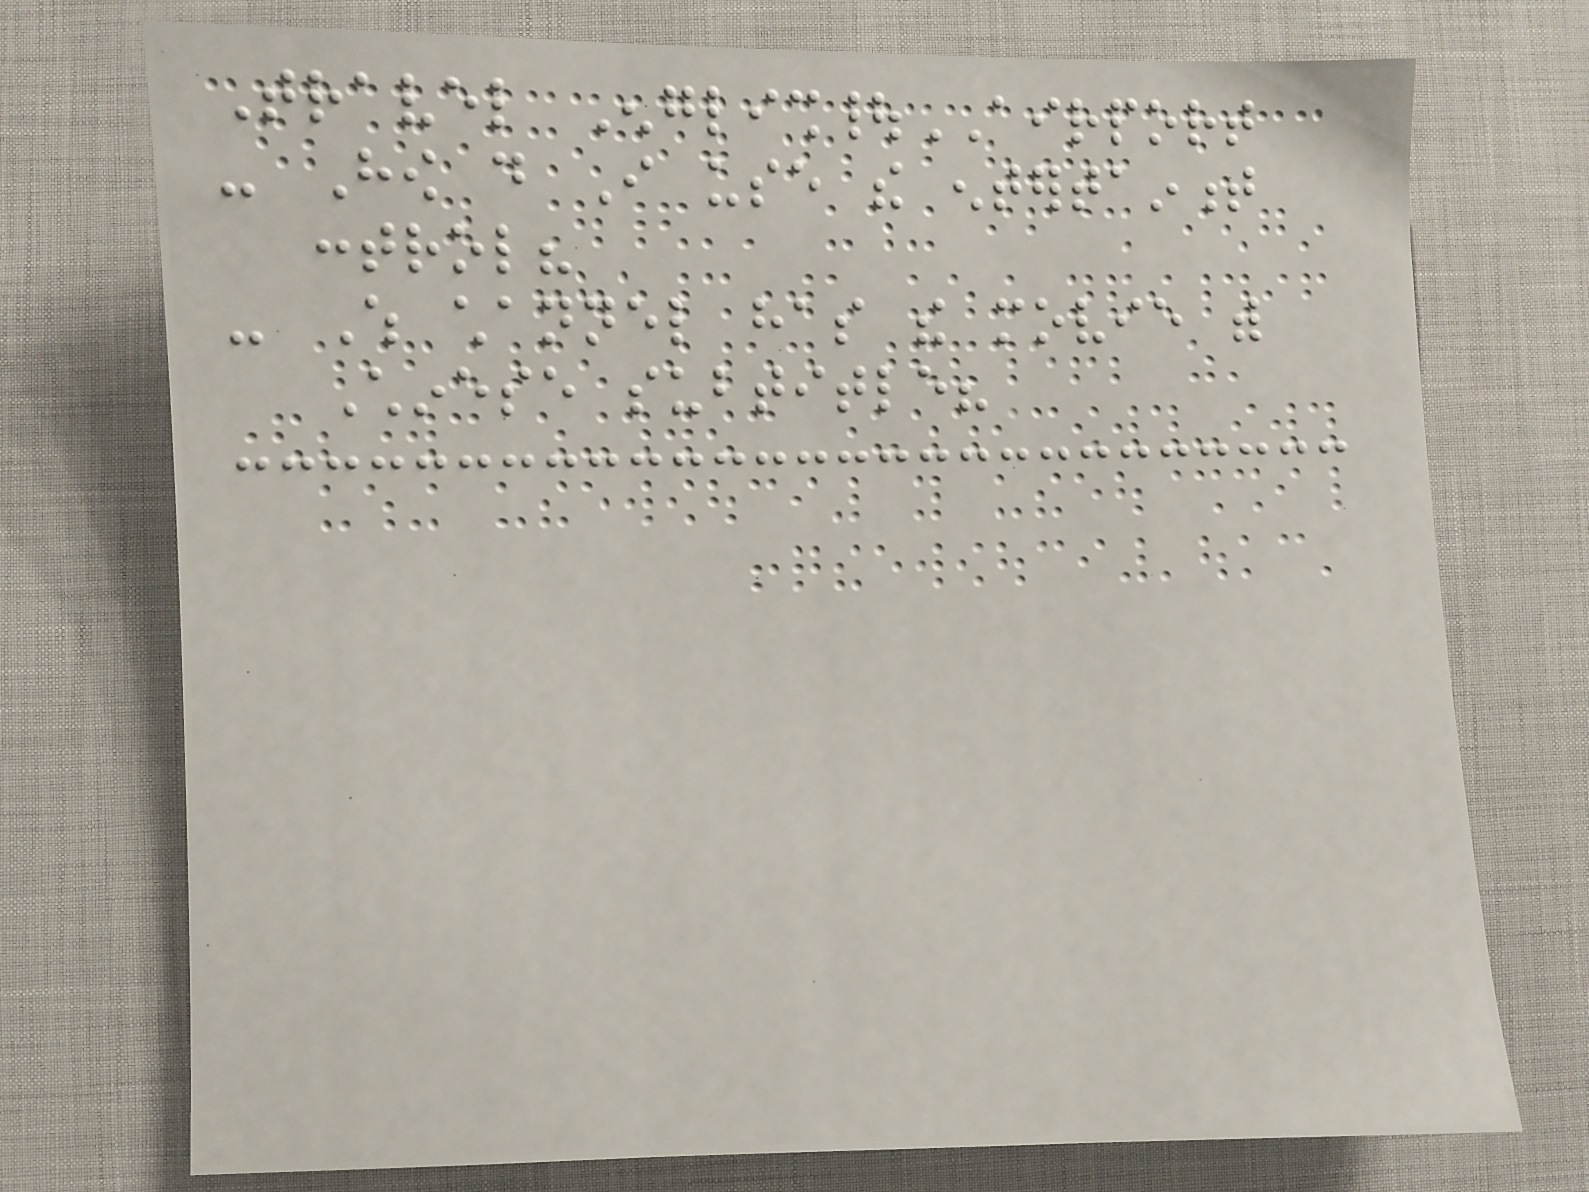Travel English|AIRPORT
- How do I use the entertainment
control?
- Which channel has the movie with
Chinese subtitle?
